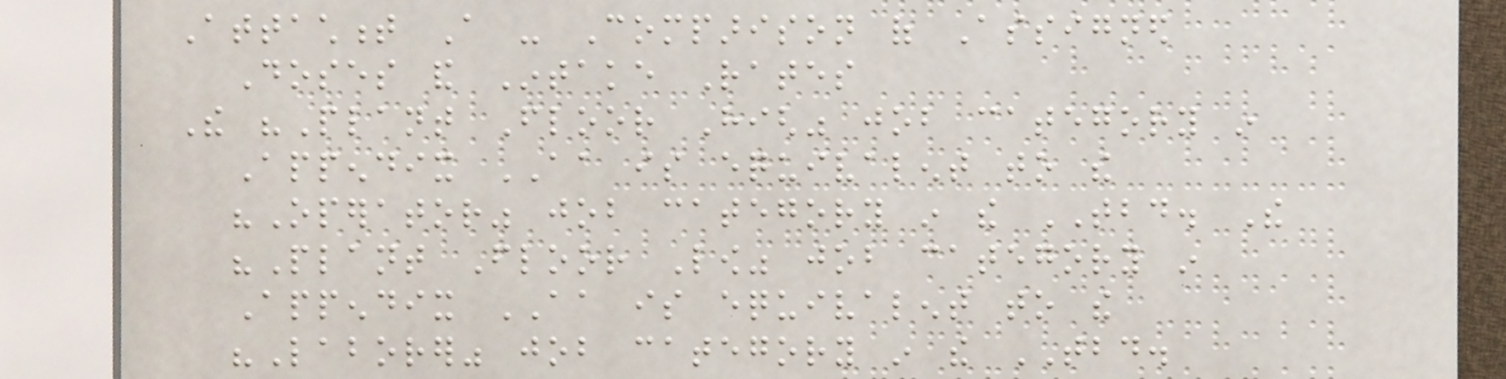Attachment A - Comparison of Assigned
Doses and Intake Rates
The "Plant Floor High" job category in
Appendix AA is equivalent to the
"Operator" job category in the TBD. The
"Plant Floor Low" job category in
Appendix AA is equivalent to the
"Laborer" job category in the TBD.
